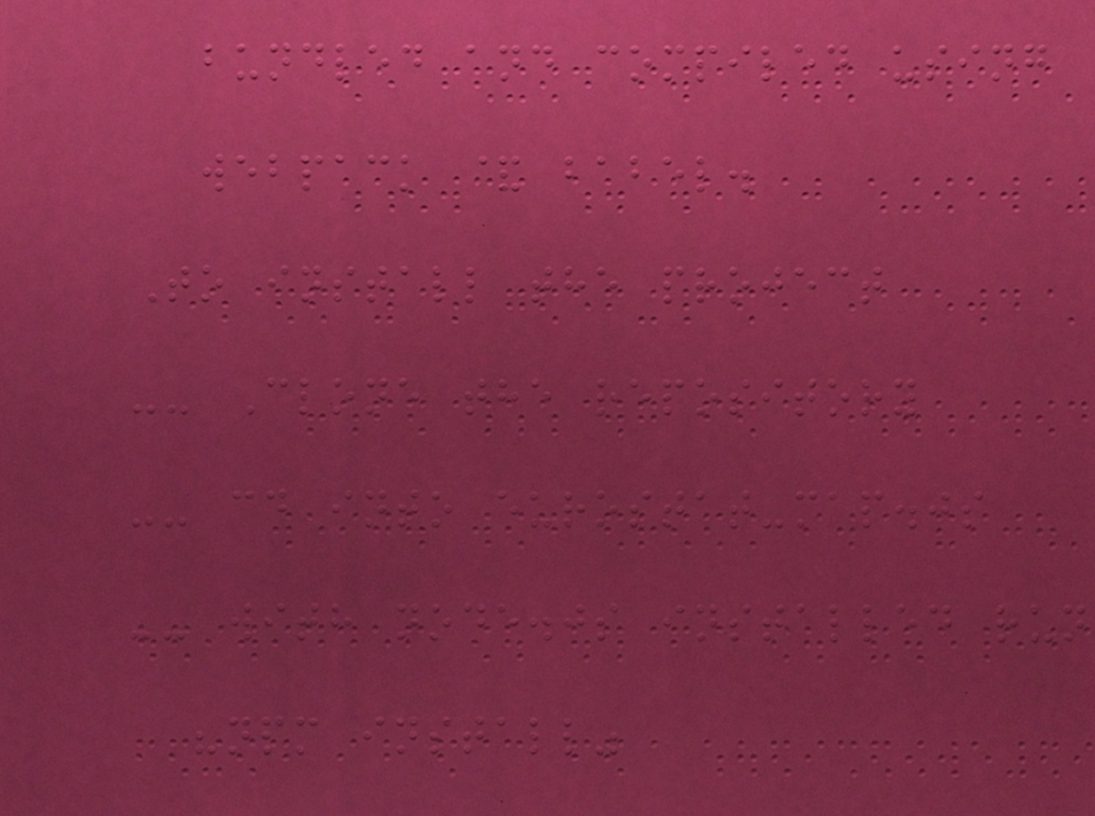bundled and compiled using
webpack & babel.
To install the project
-- Clone the repository
-- cd into eurostat-map.js
-- with node.js installed run
"npm install"
